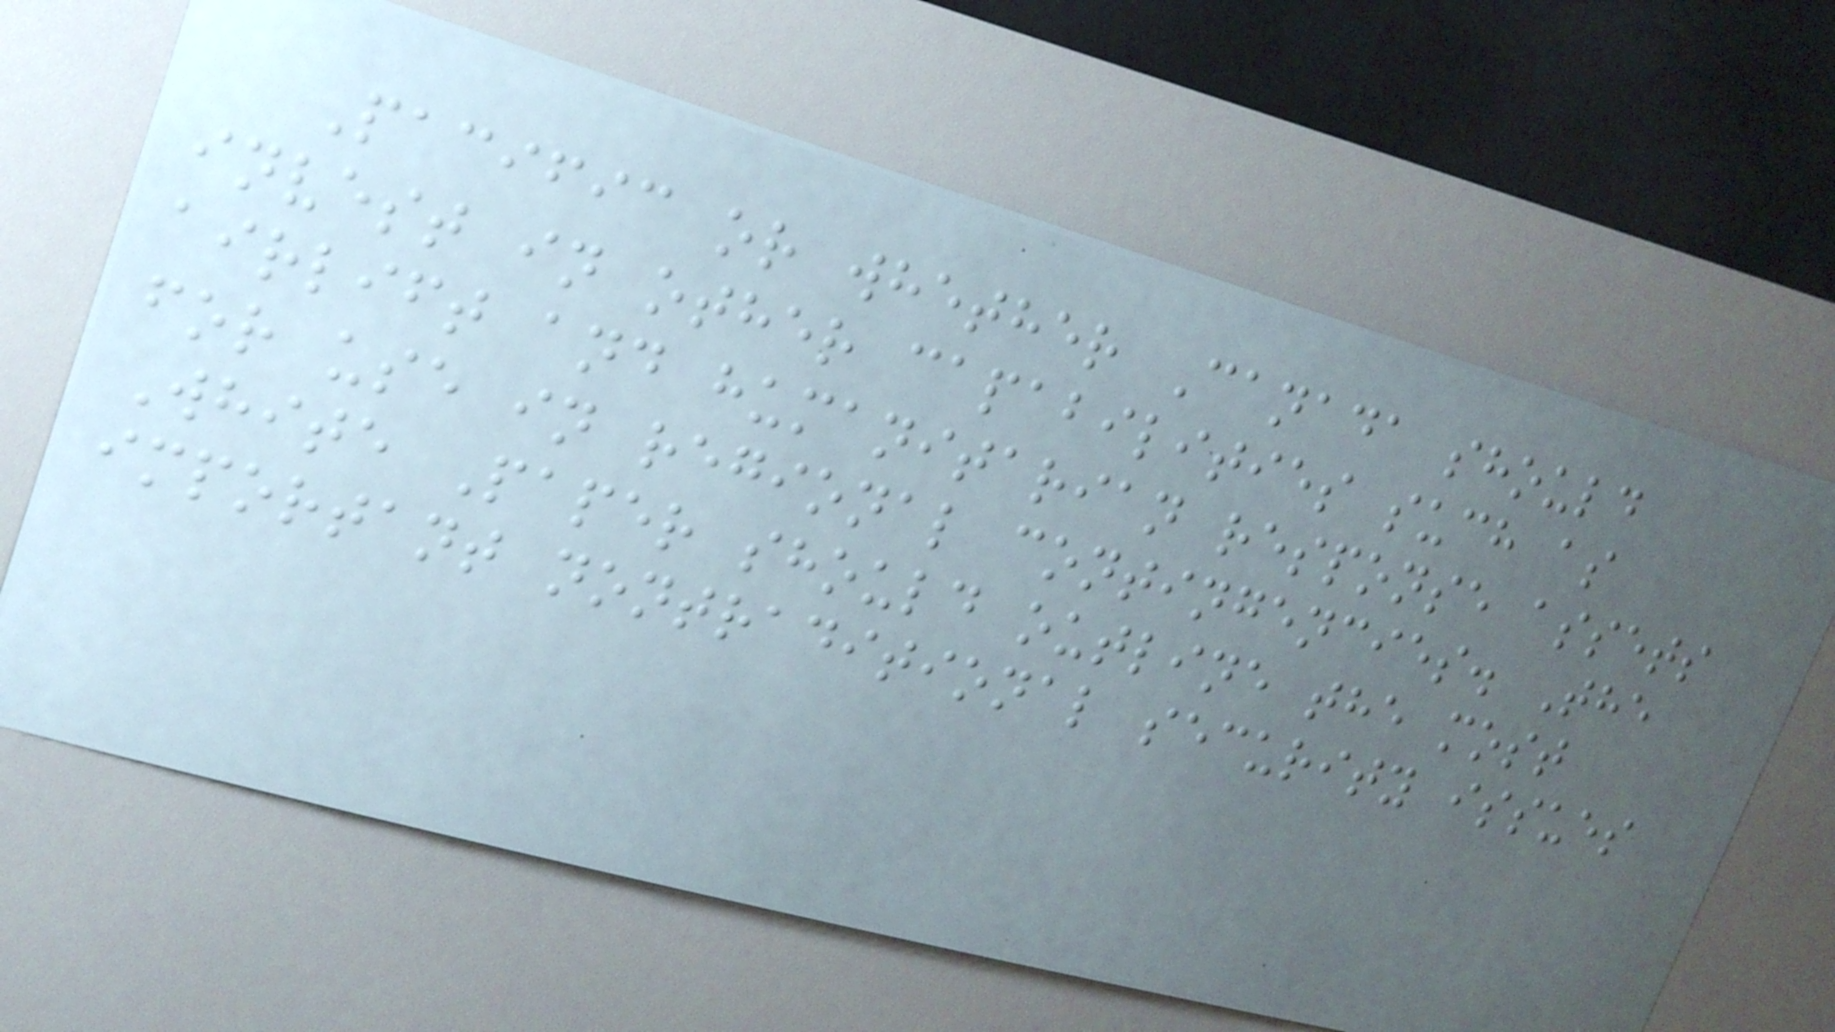Pacific or whether Canada should
invest in other capabilities such as
airlift and humanitarian response assets
for use in regional contingencies. The
White Paper should outline the most
important nontraditional security issues
